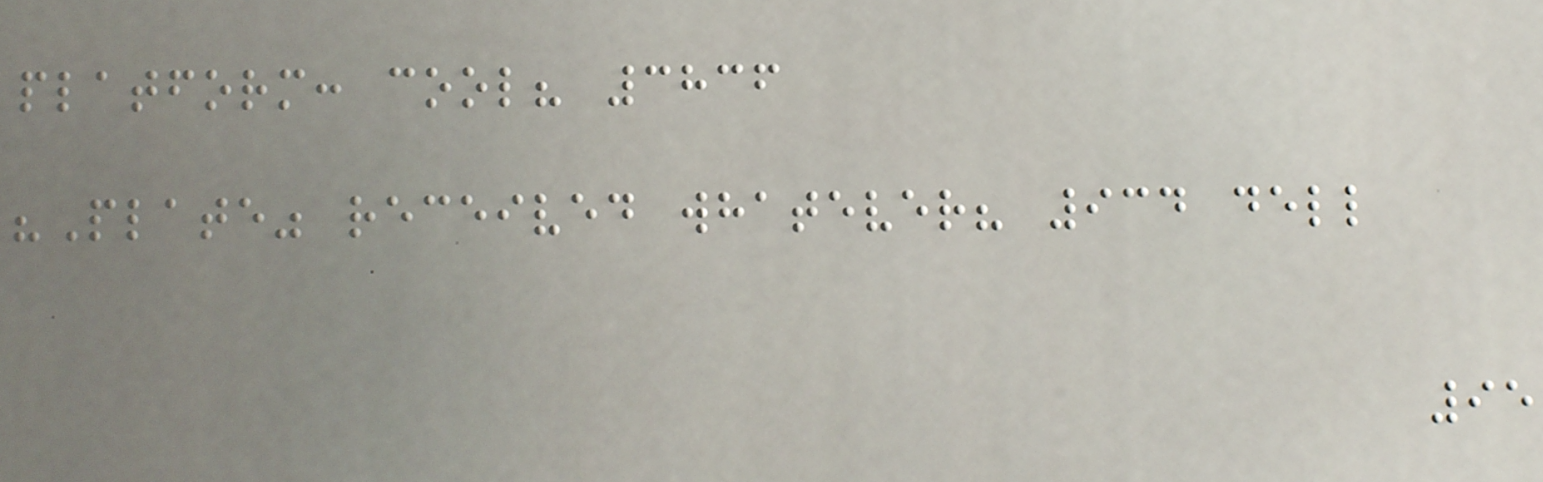platform: cool? 3836
"Plate" received whatever? 934 dell
95
